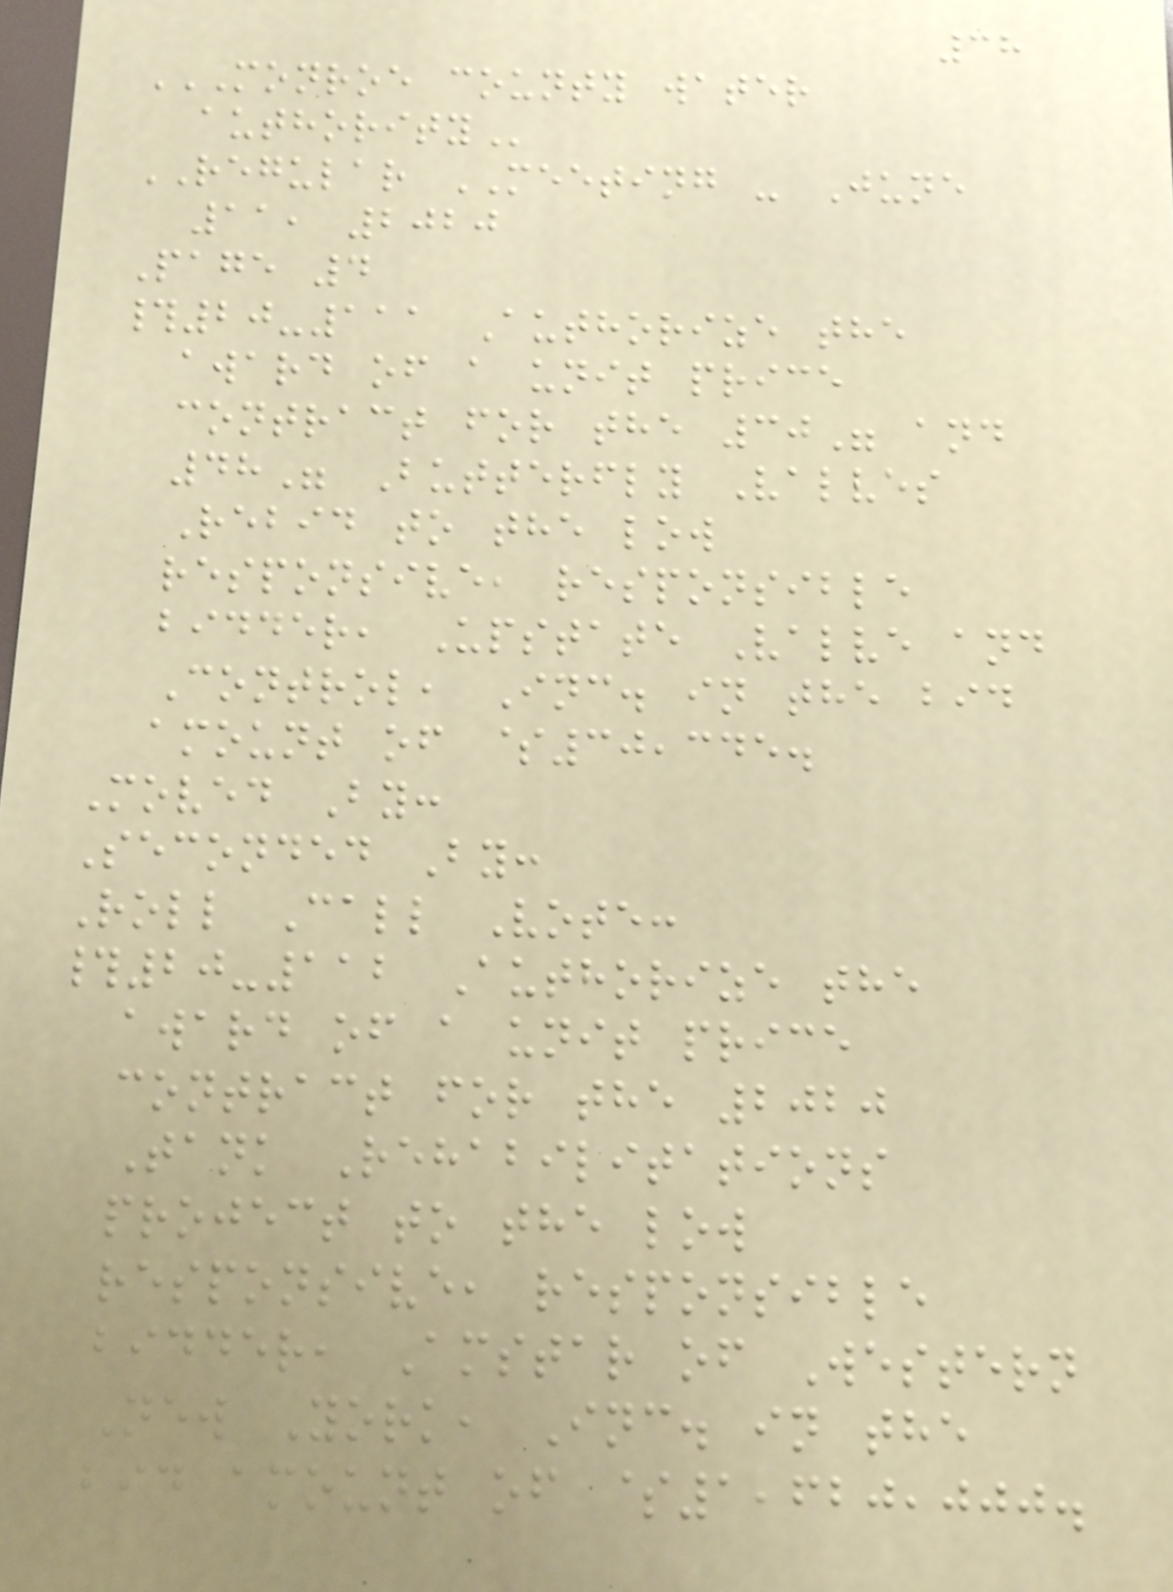38
MONROE COUNTY WATER
AUTHORITY
REGULAR MEETING - June
11, 2020
Page 4
#20-111 Authorize the
award of a unit price
contract for the 30" and
48" Butterfly Valves
Rebid to the low
responsive, responsible
bidder, Upstate Valve and
Control, Inc. in the bid
amount of $30,345.
Moved By:
Seconded By:
Roll Call Vote:
#20-112 Authorize the
award of a unit price
contract for the 2020
Tank Rehabilitations
project to the low
responsive, responsible
bidder, Amstar of Western
New York, Inc. in the
bid amount of $1,620,000.
